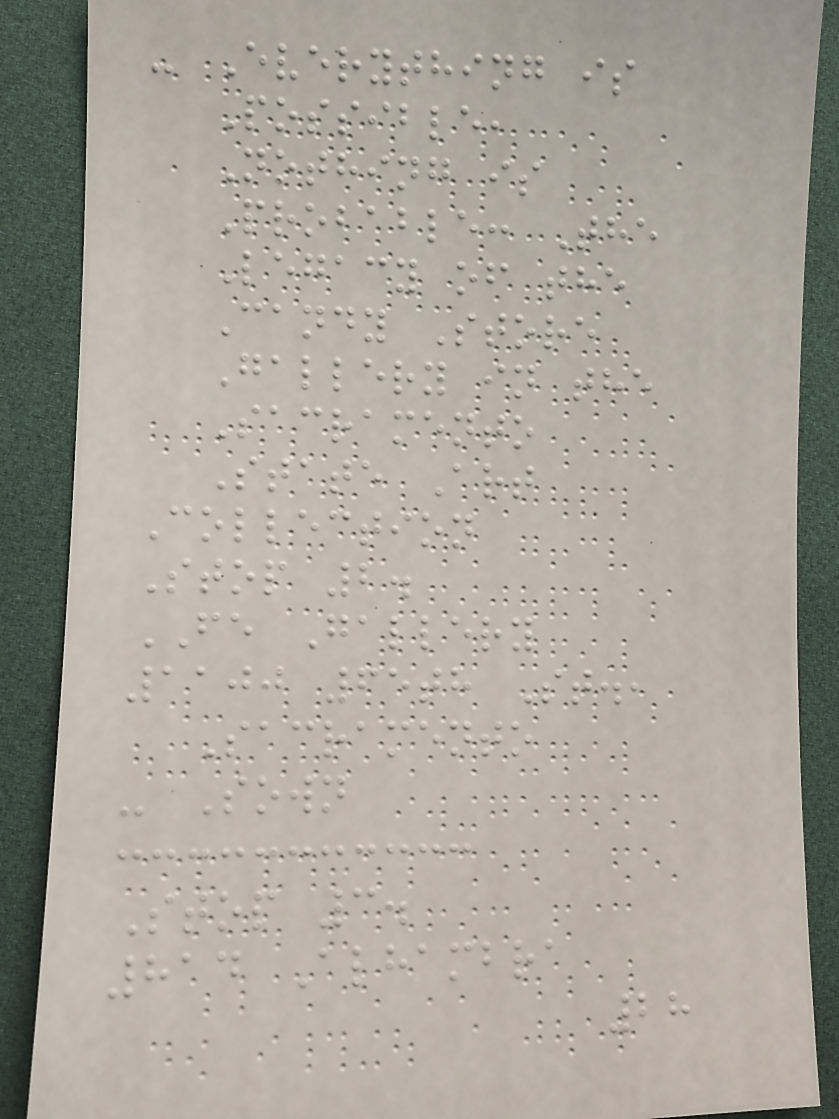- Everything is
Possible,
Nothing is
Probable: The
Legacy of the
Candy Store
Gallery in the
Sacramento
State Art
Collection
Stop 2.
FE Gallery
1100 65th St.,
Sacramento
- Sown
Stop 3.
814 Alhambra
28
